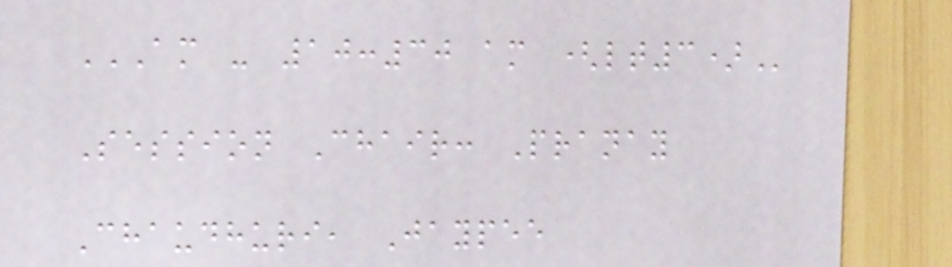AM - 10:30 AM (LT3)
Session Chair: Pranay
Chaudhuri, Jaypee
